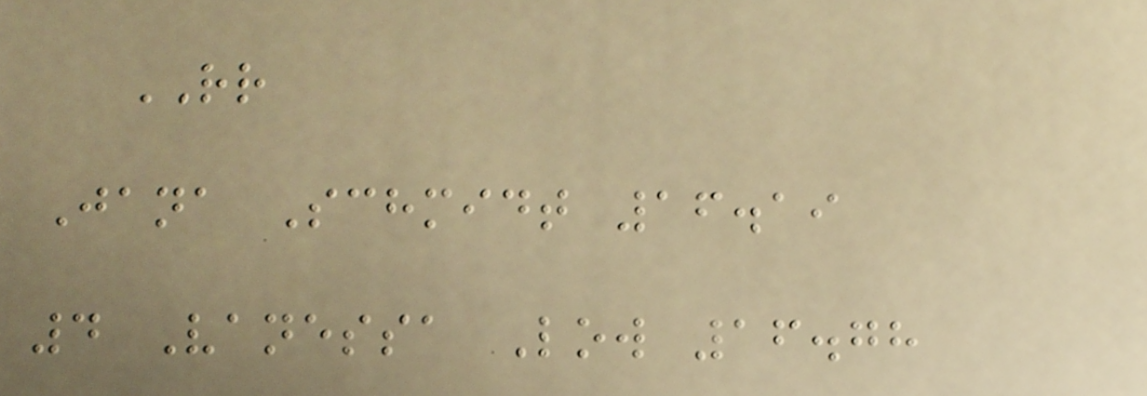RR
Jana Schmidt 16.19
4 Vanessa Low 16.78
